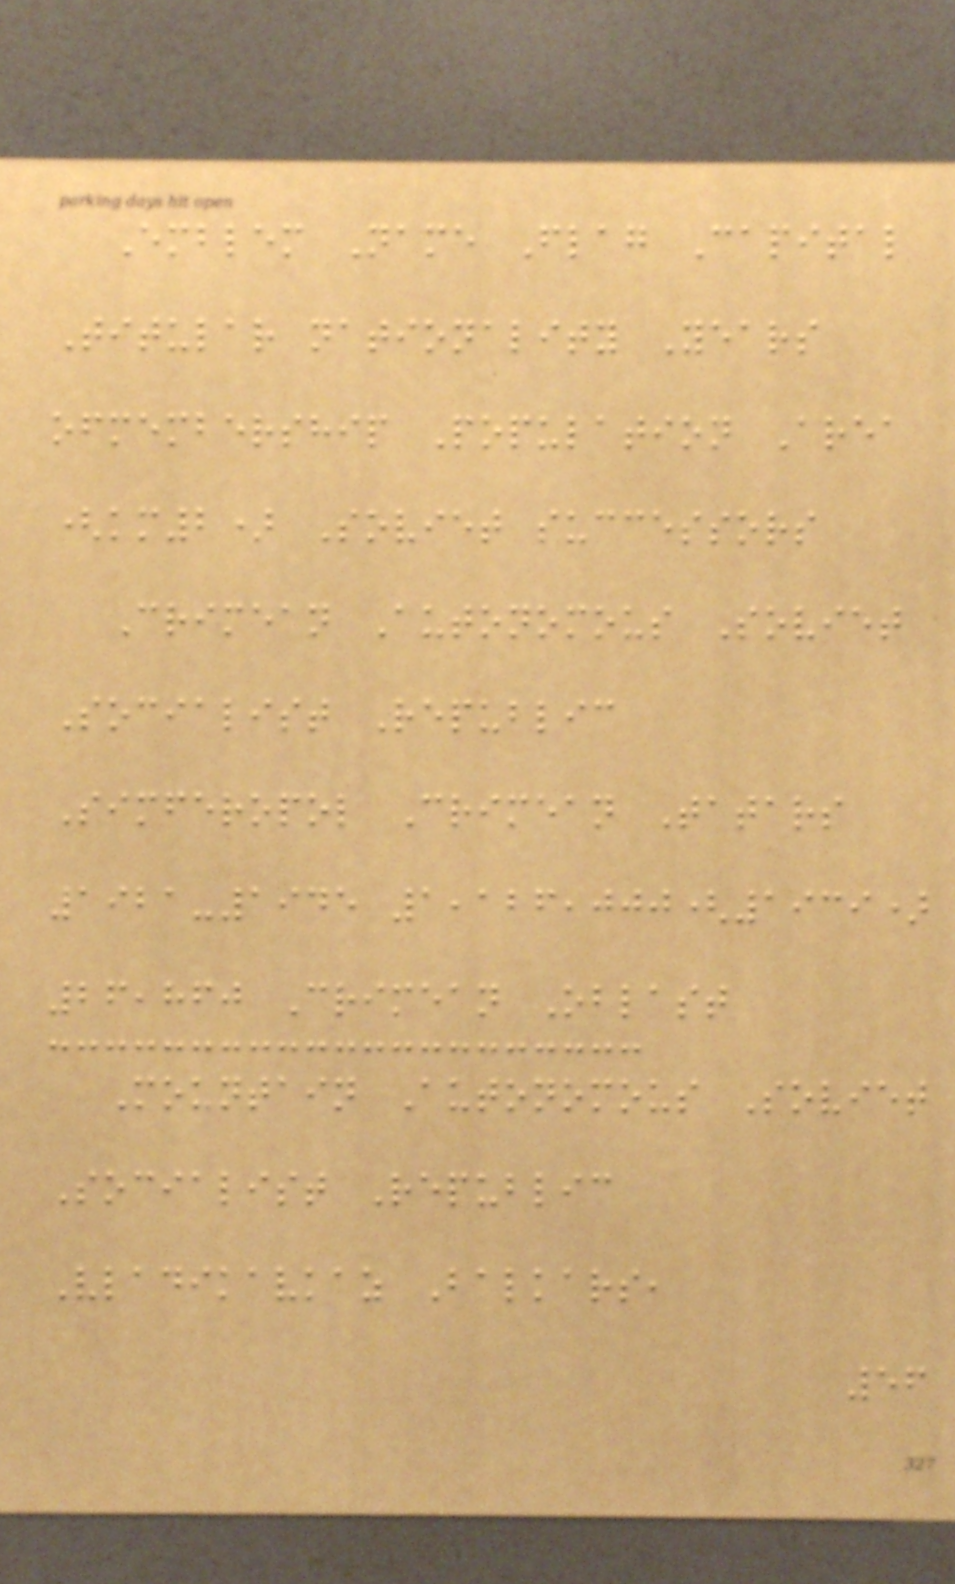Emblem Name Flag Capital
Titular nationality Years
ofmembership Population Area
(km2) Soviet successors
Crimean Autonomous Soviet
Socialist Republic
Simferopol Crimean Tatars
1921-1945 1,126,000(1939)
26,860 Crimean Oblast
Mountain Autonomous Soviet
Socialist Republic
Vladikavkaz Balkars,
56
